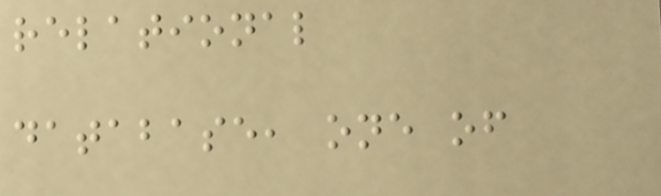relational
database, one of
